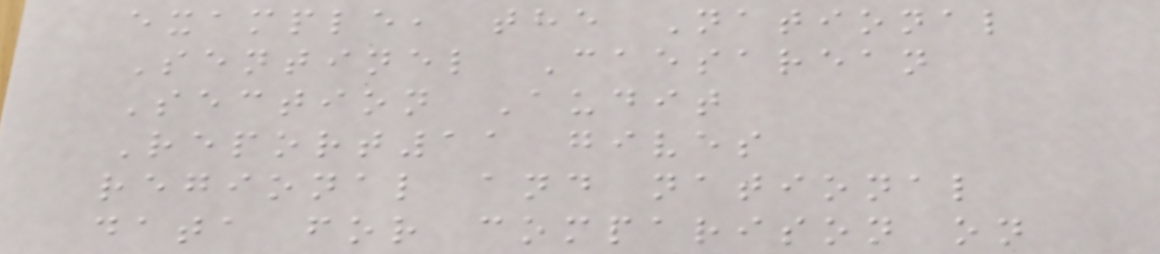example, the National
Sentinel Caesarean
Section Audit
Report11 gives
regional and national
data for comparison on
